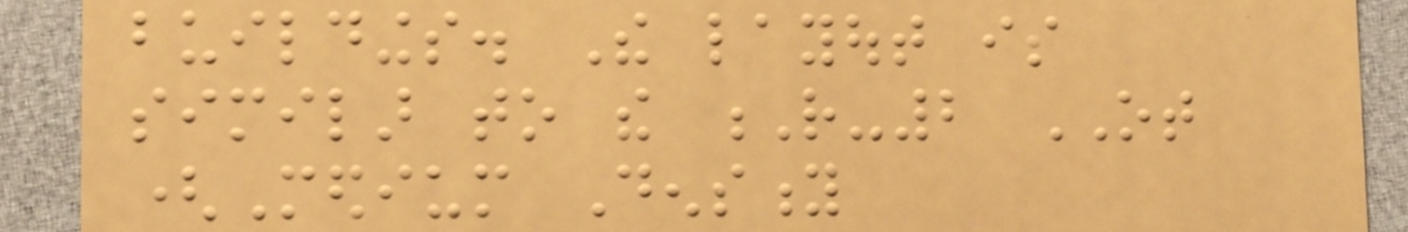buildings. The layout is
similar to the R-2 OT
(Medium Density
